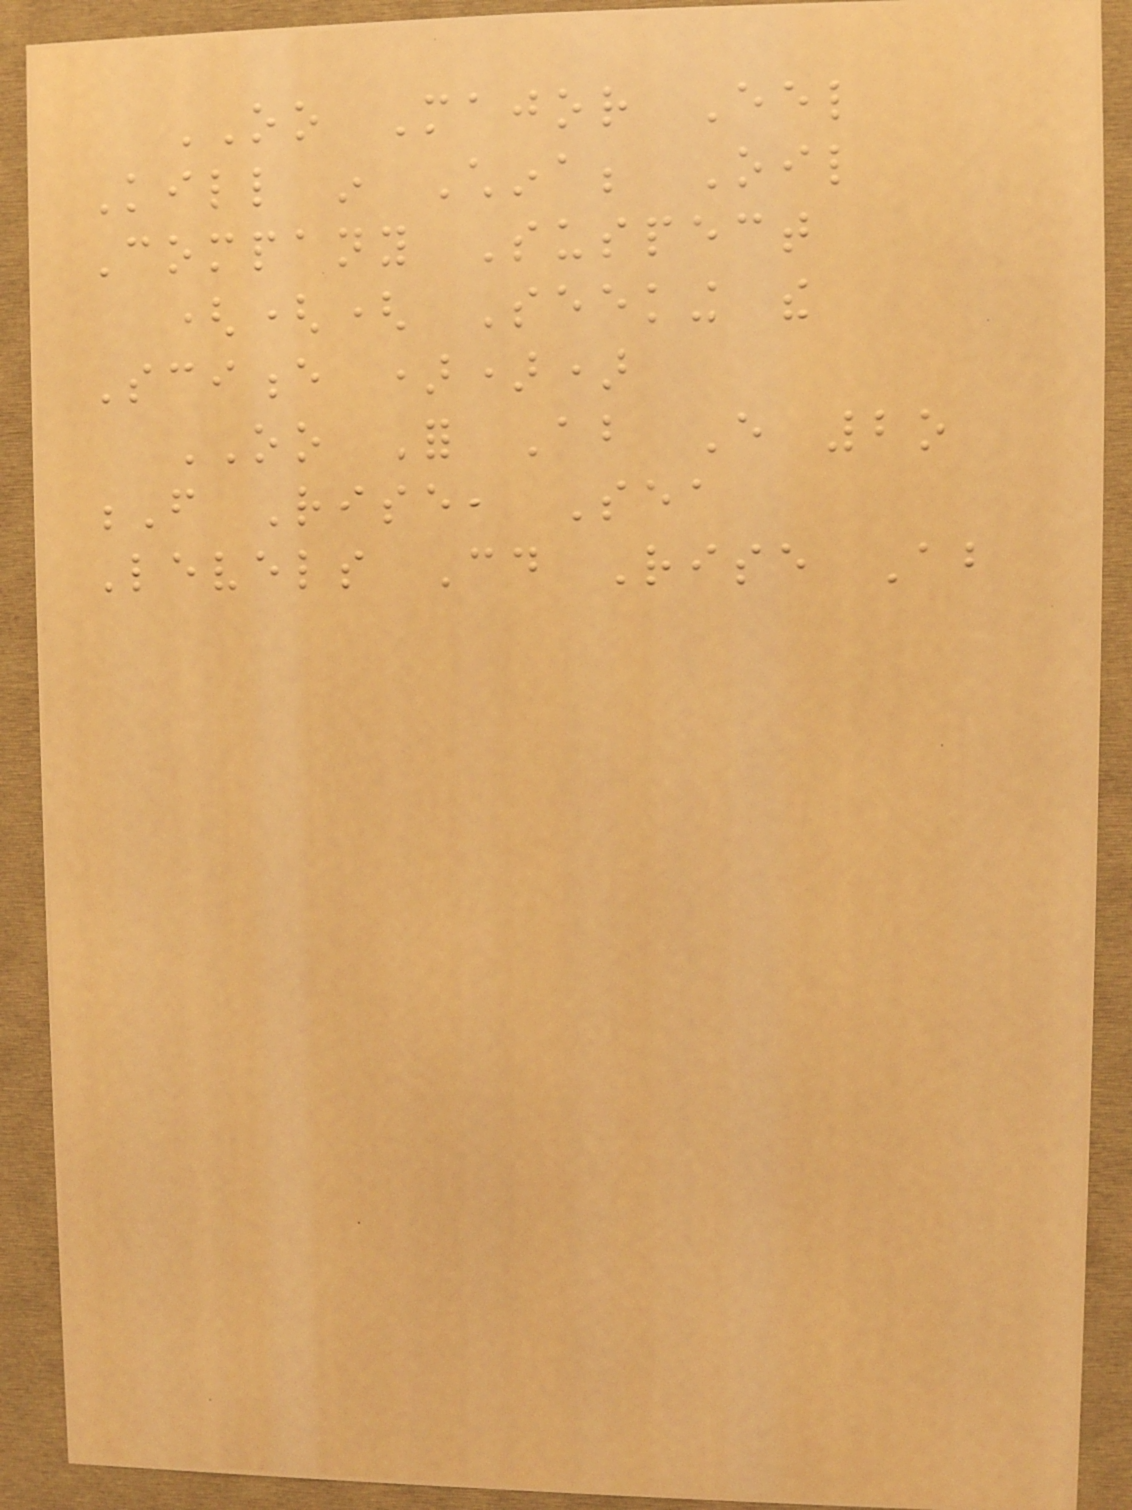OO Major Eel
Kill in China; Oil
Company Suspect
((( Seeking the
Science )))
OO For About Every 2o
F Rise, Sea
Levels Could Rise About
